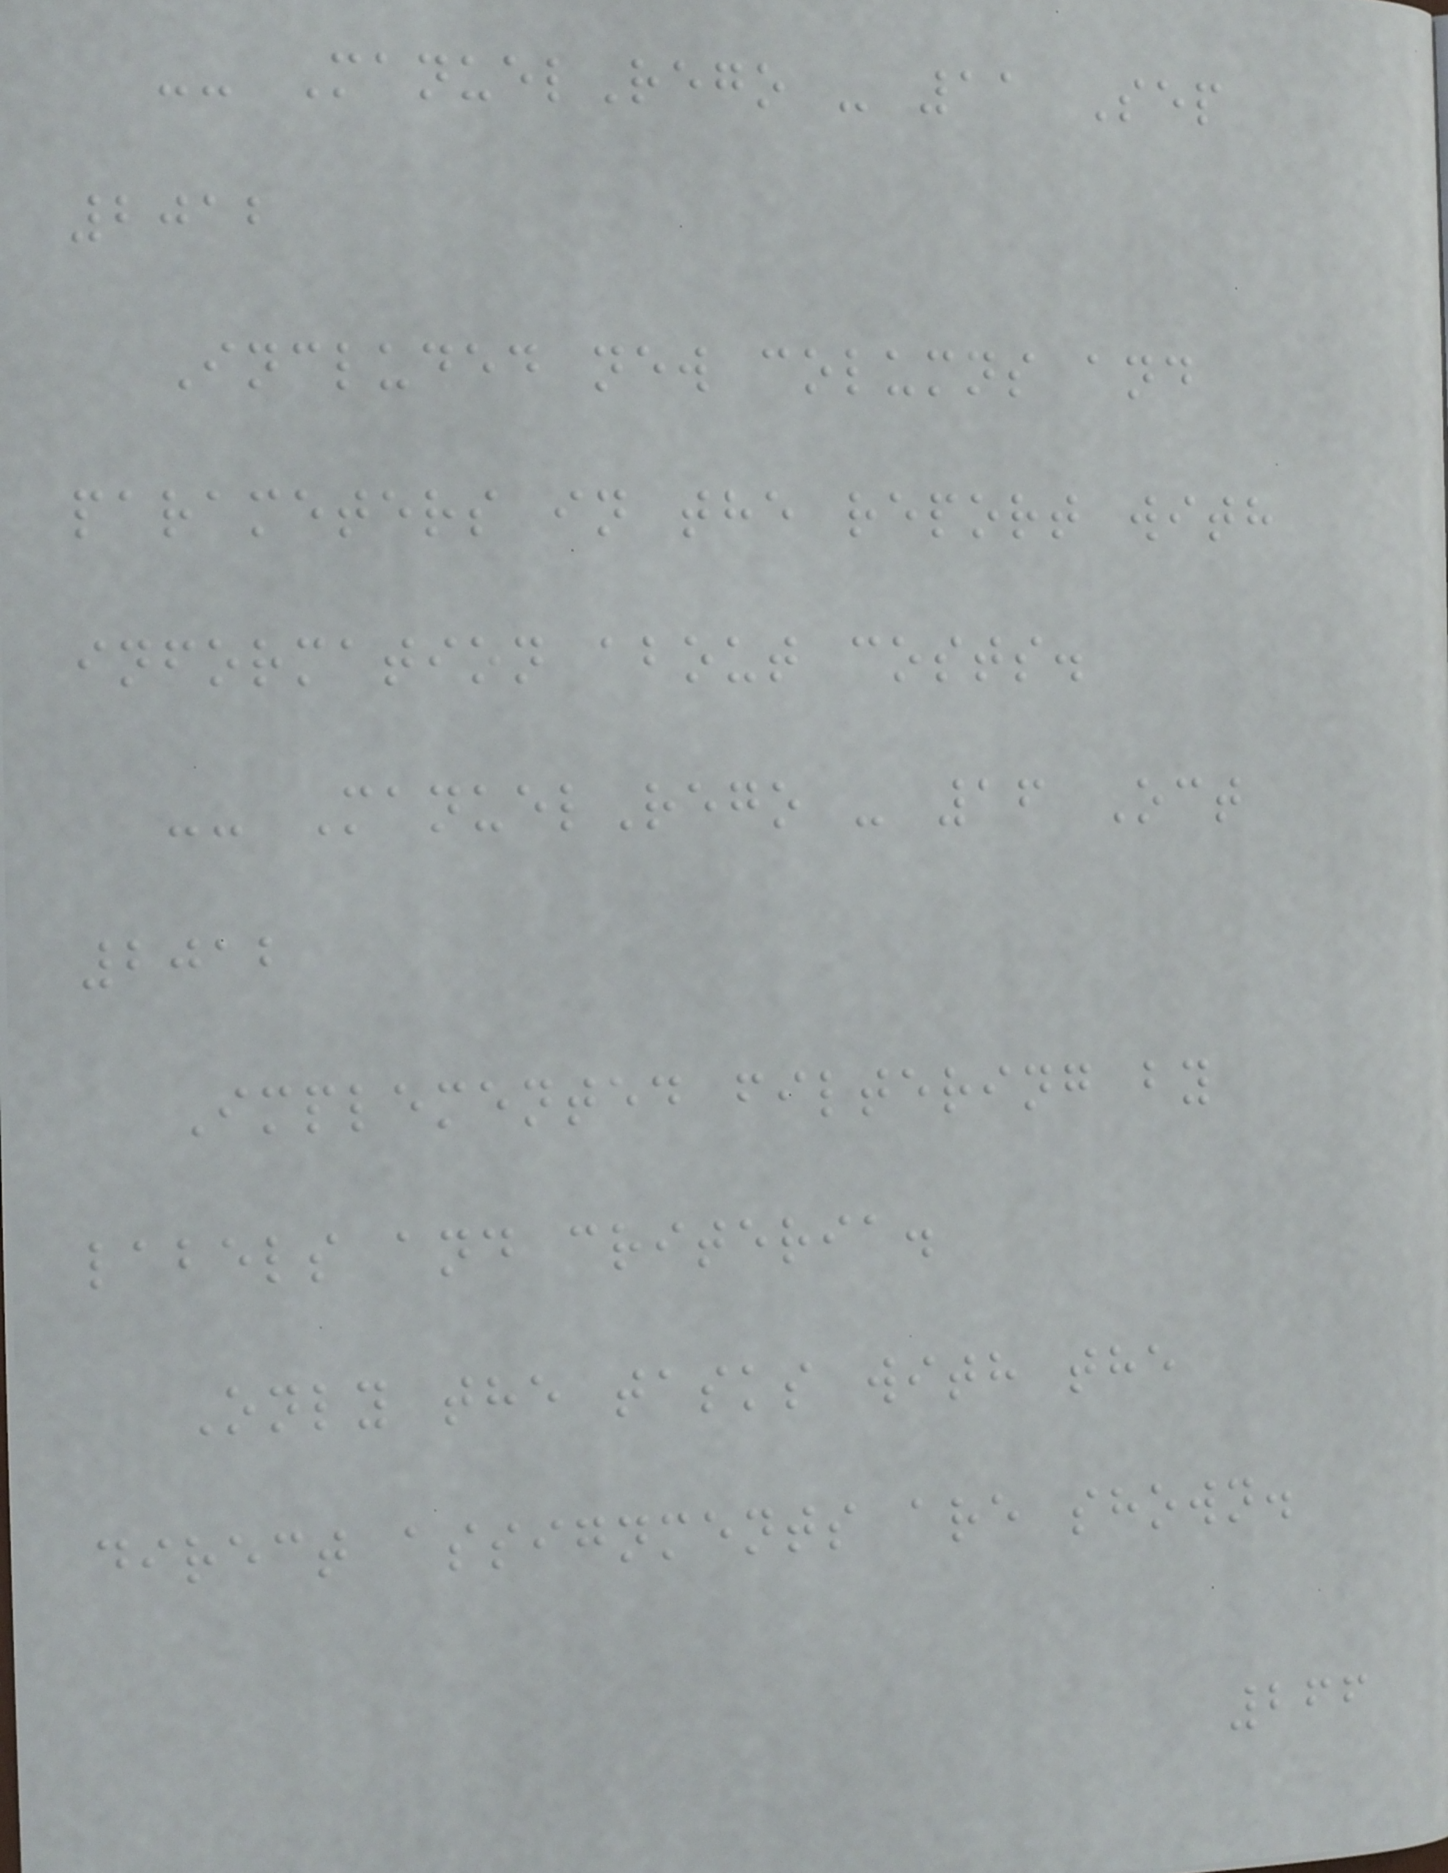-- ManuelRego - 11 Sep
2012
Included new columns and
parameters in the report with
information about costs.
-- ManuelRego - 16 Oct
2012
Implemented filtering by
labels and criteria.
Only the tasks with the
direct assignments are shown.
266
